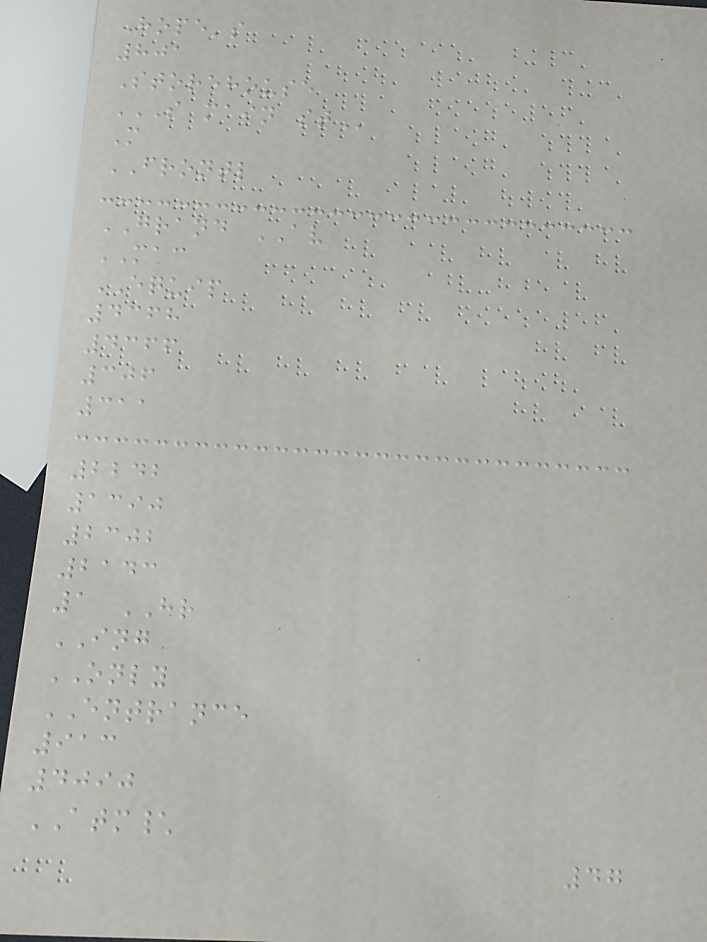Hope's
801
Storehouse
S MAIN ST
M
FRONTL
GRAND AV
MAC
EQUIP
4368
4366
306
311
2242
1390
2302
2143
1 HR
ING
ONLY
ENTRANCE
913
4090
ATM\
47
